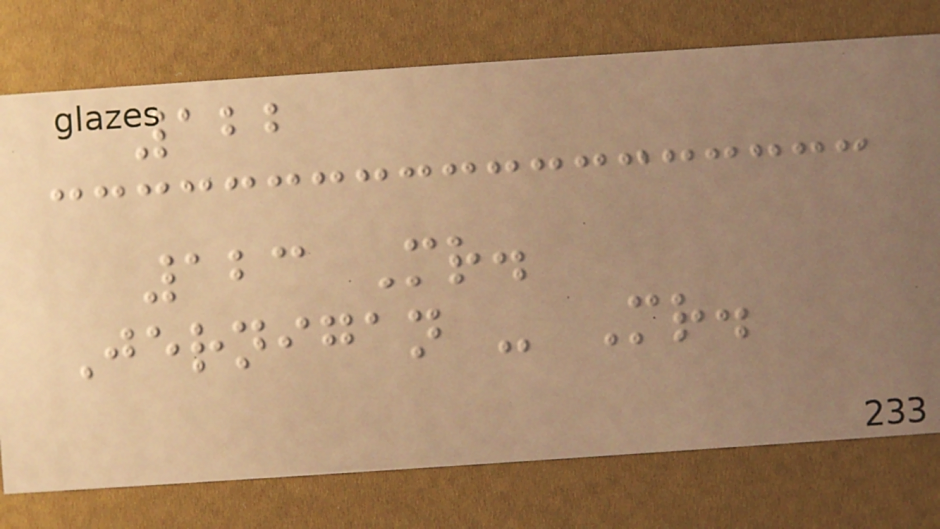122
123 Mr.
Jernigan - Mr.
